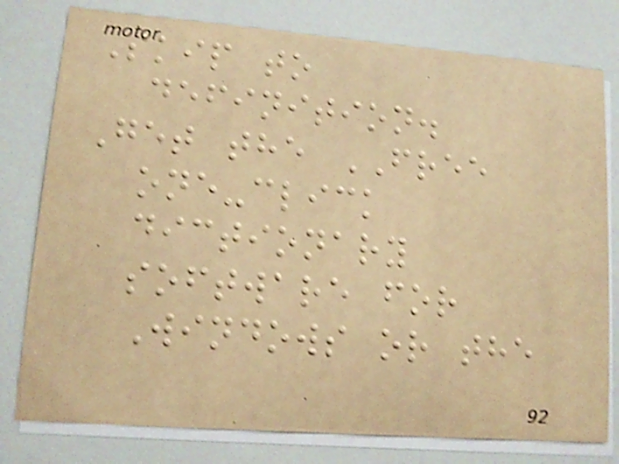Skip to
definition.
Get the FREE
one-click
dictionary
software for
Windows or the
